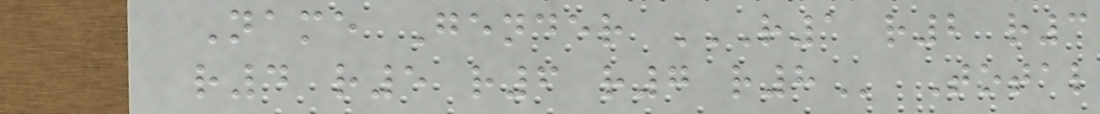Name Gender R1 R2 R3
R4 R5 R6 R7 R8 Total
